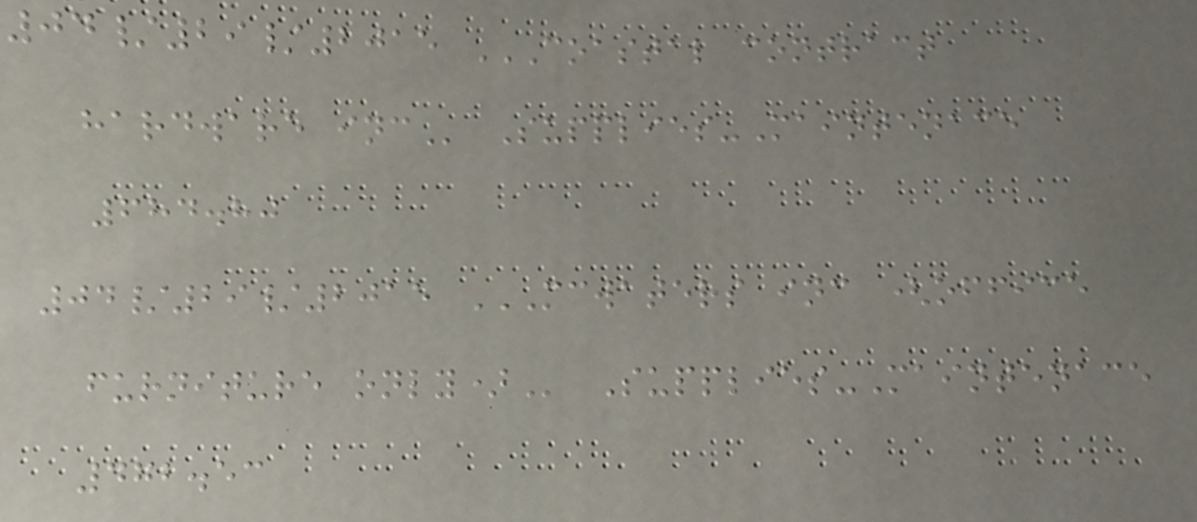04/29/2015 COASTAL CONTRACT
HARDWARE INC Supplies-Maintenace
684.80
04/29/2015 MCWATERS INC (OFFICE
FURNITURE ONLY) Supplies-Maintenace
472.53
